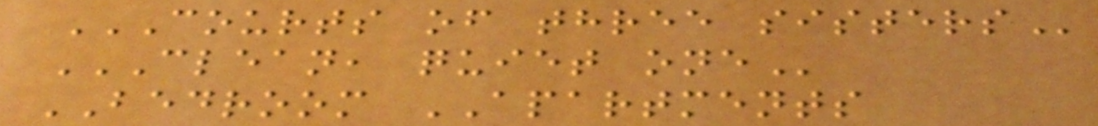COURTS OF THREE SISTERS
CLEAN, QUIET ONE
BEDROOM APARTMENTS
